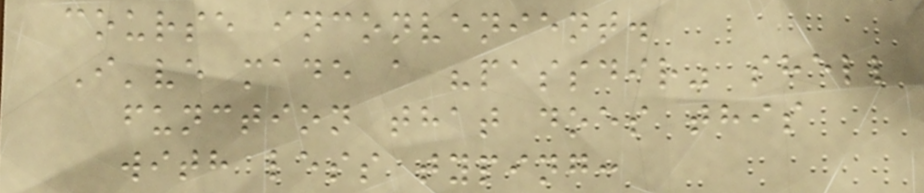course inconvenient.
I've made a "passdir" shell
function that does this
with less typing:
